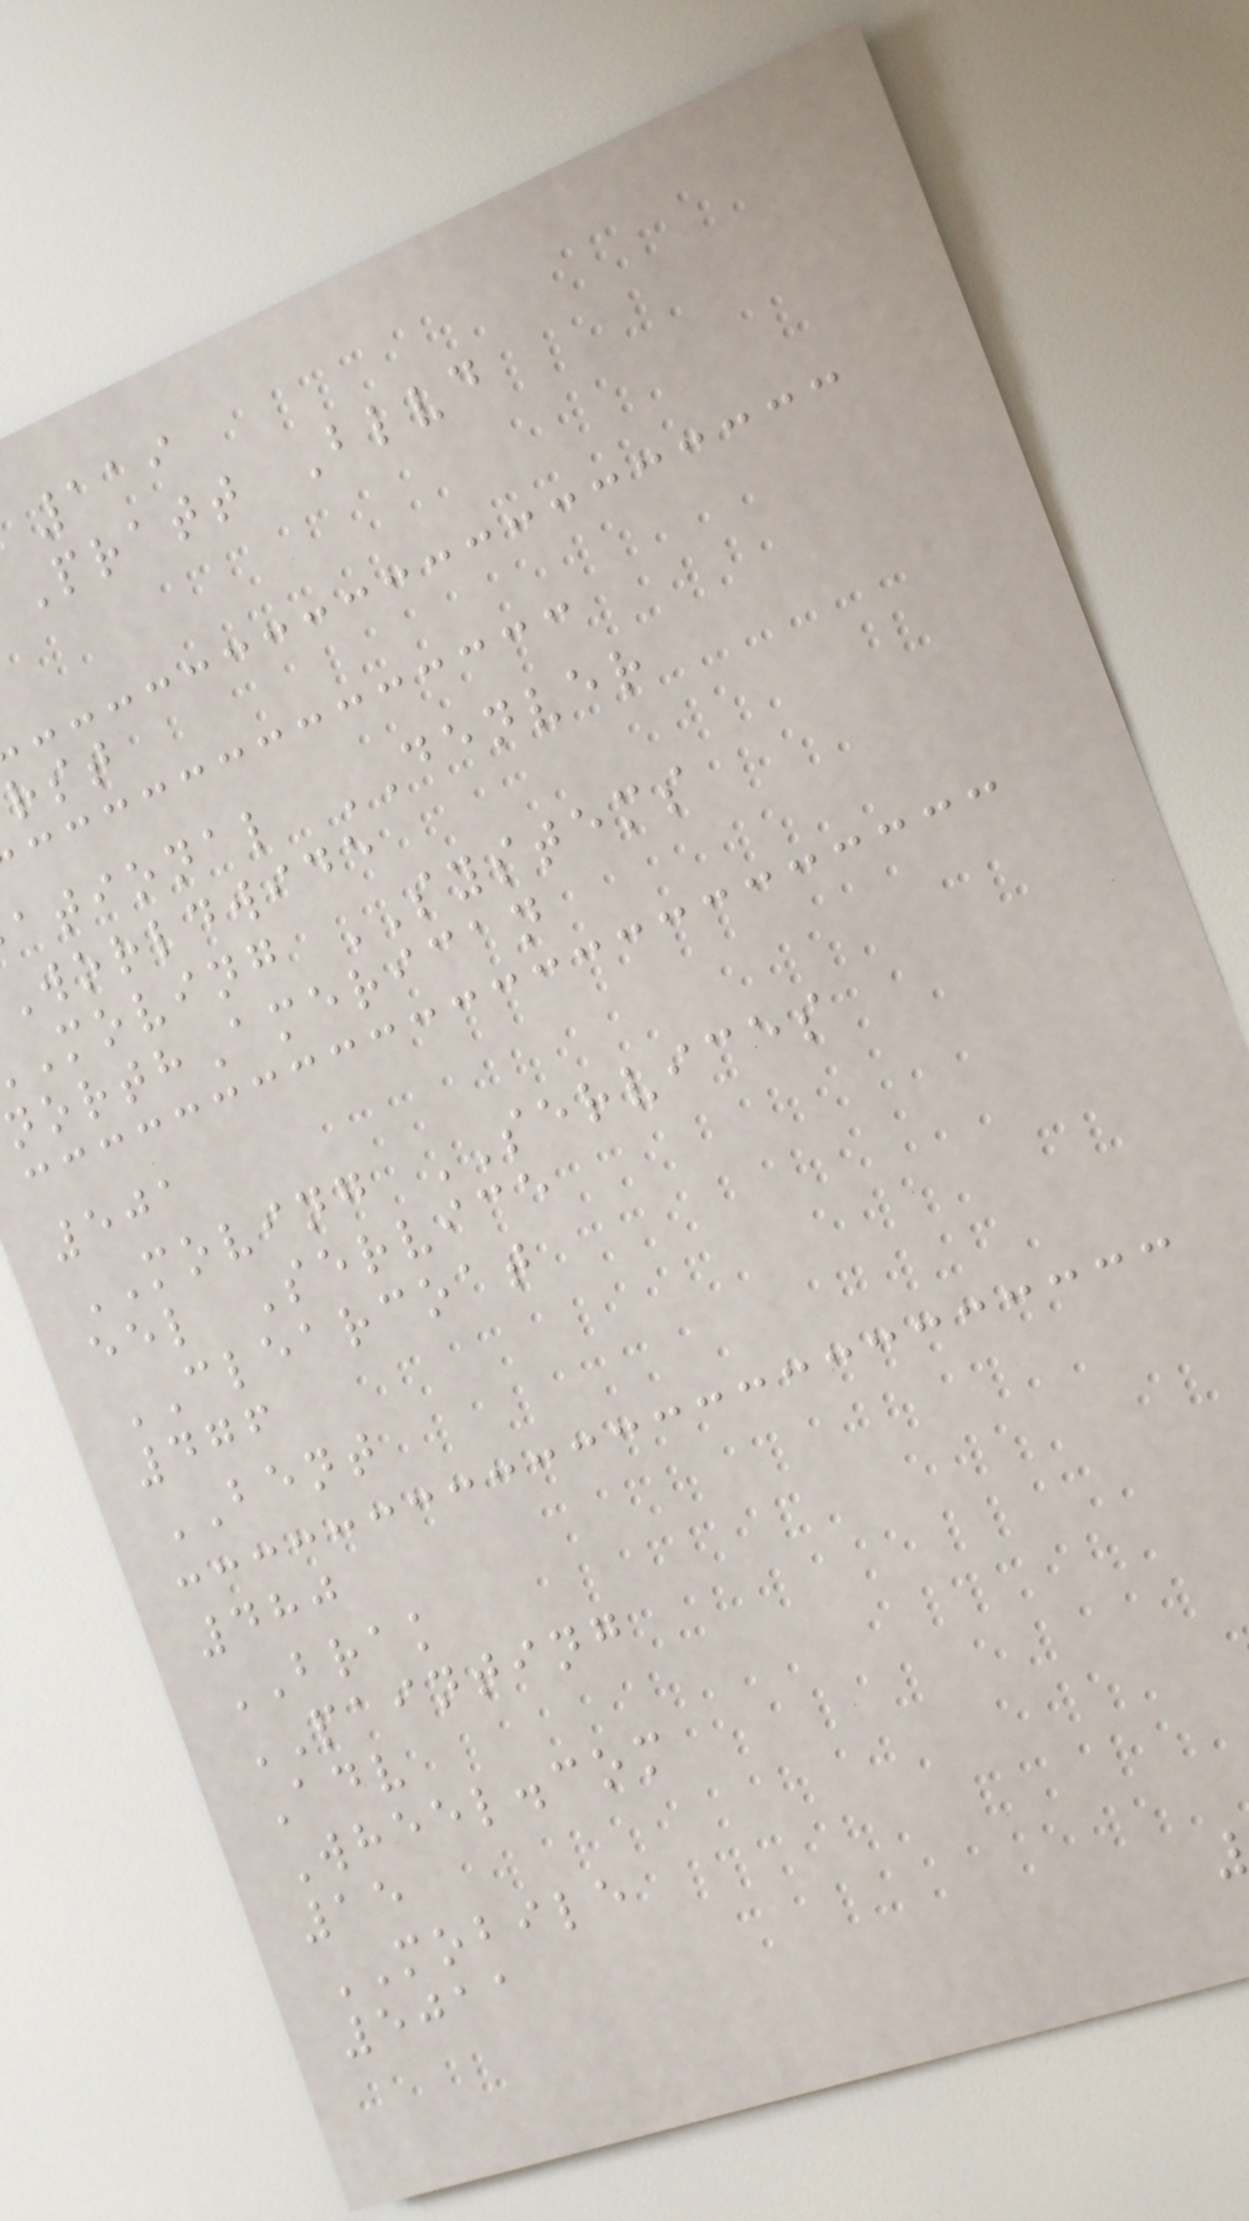119
Pratt Blvd
ational DENVER
worldwide
moving SYSTEMS
northAmerican
501
MOVING SERVICES
eel Service
CLEARCOAT
476
BENT
480
BRAK
PAINTING
Adv
Wheel.com
15
MOBILE
5011
